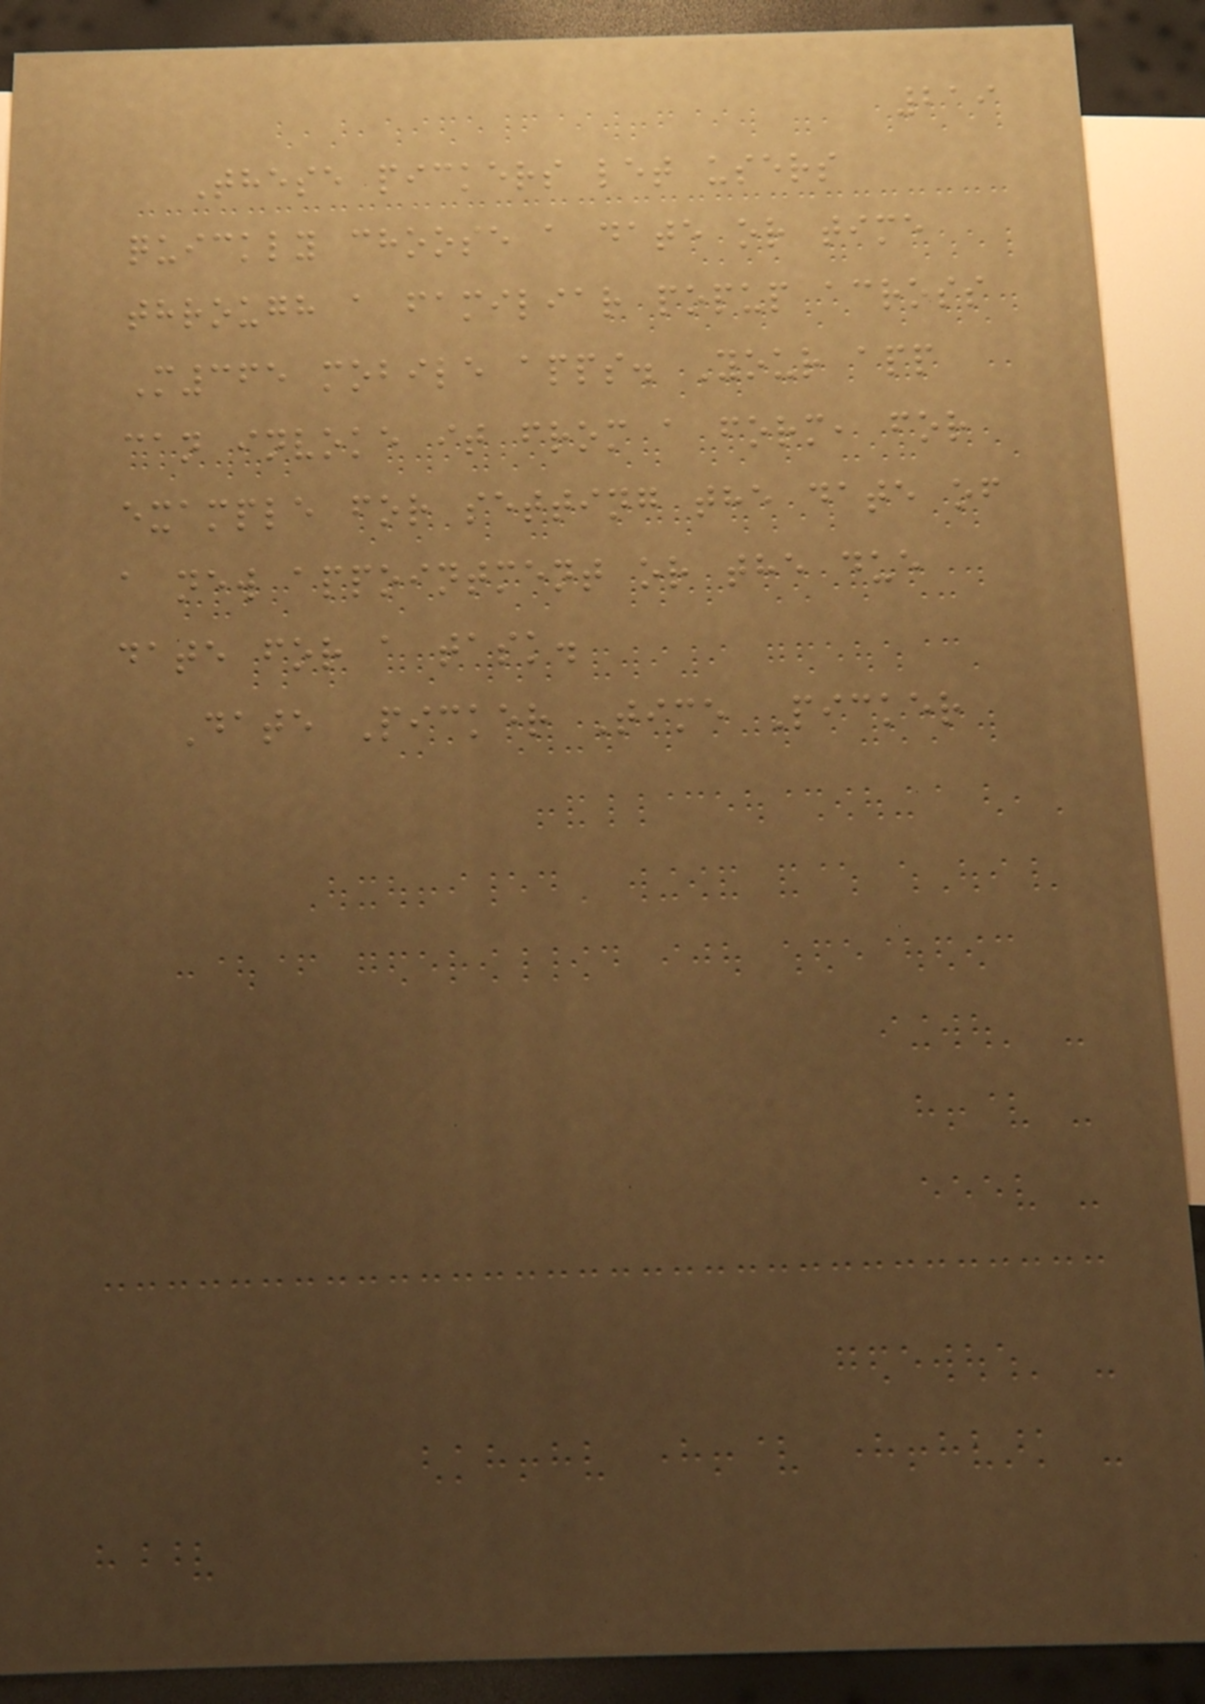219
These pickers let users
quickly choose a date or time
through a familiar popup across
M365 mobile apps. Your app
can invoke it from a form, for
example for setting the date of
a new appointment or the due
date for a task.
Date Picker Time Picker
